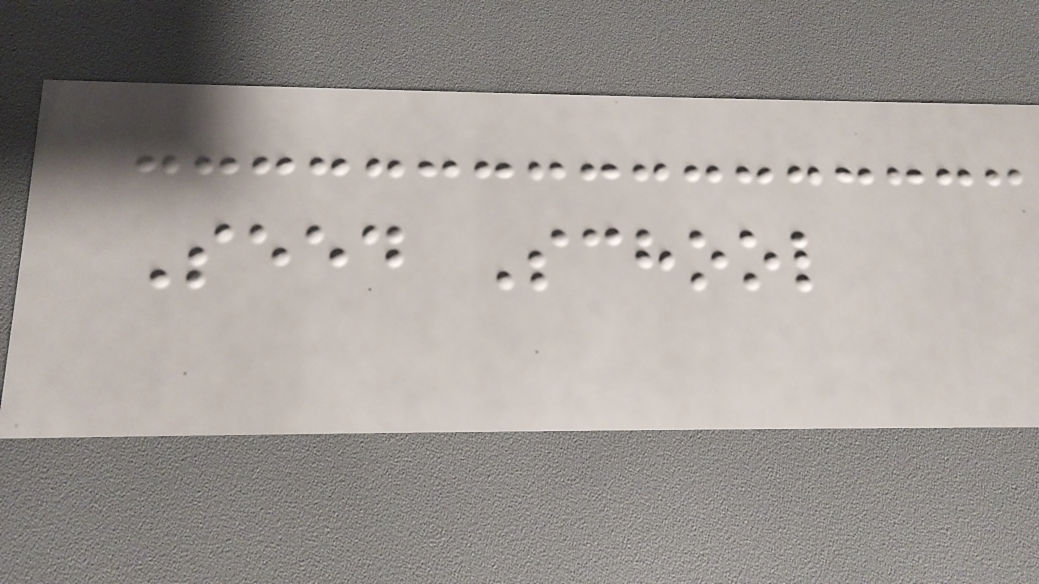Seed School
